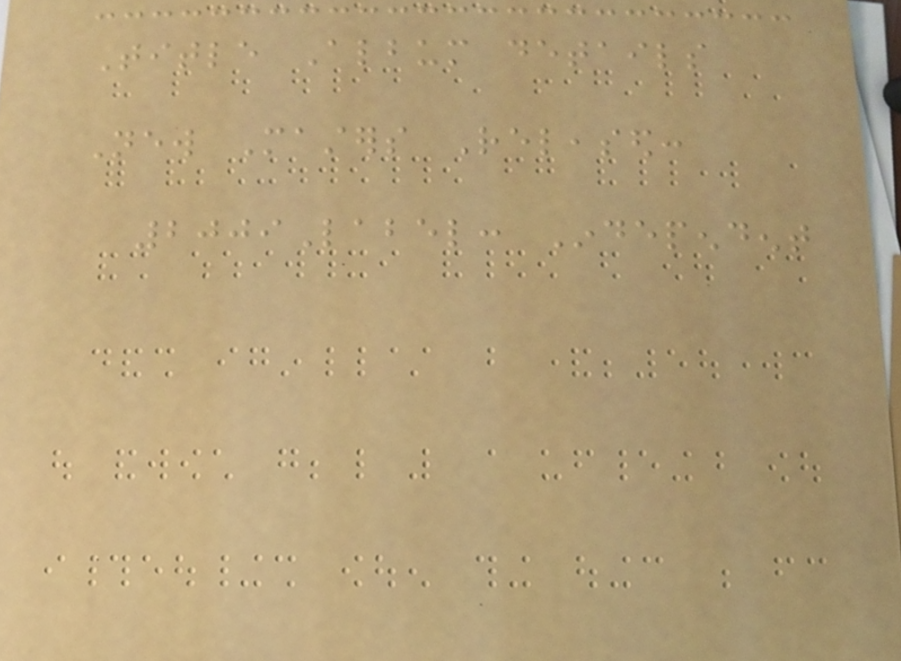Title Album details
New Masters Released:
2009Label: Independent
